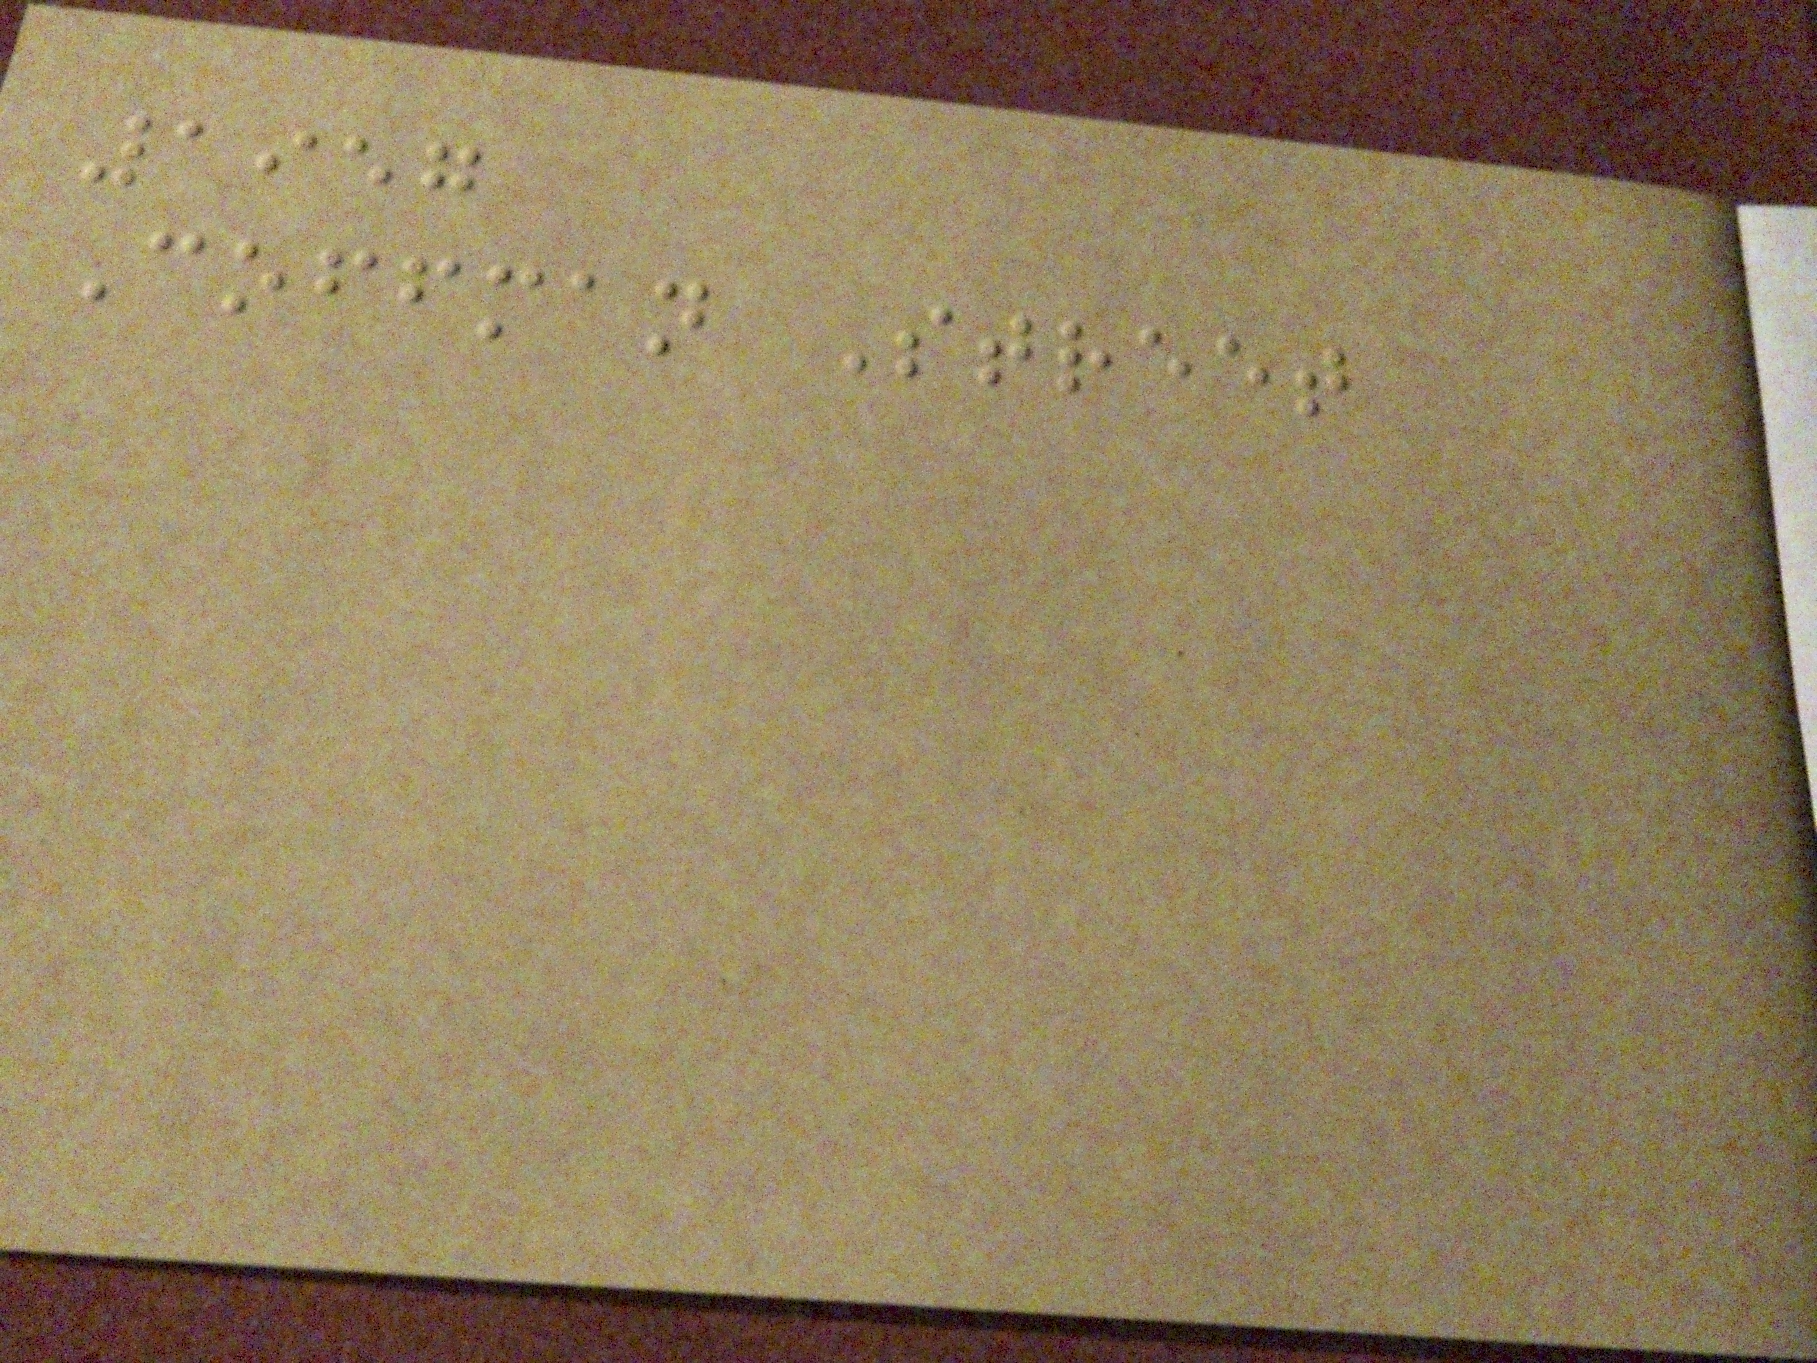1957
Coffman Street
